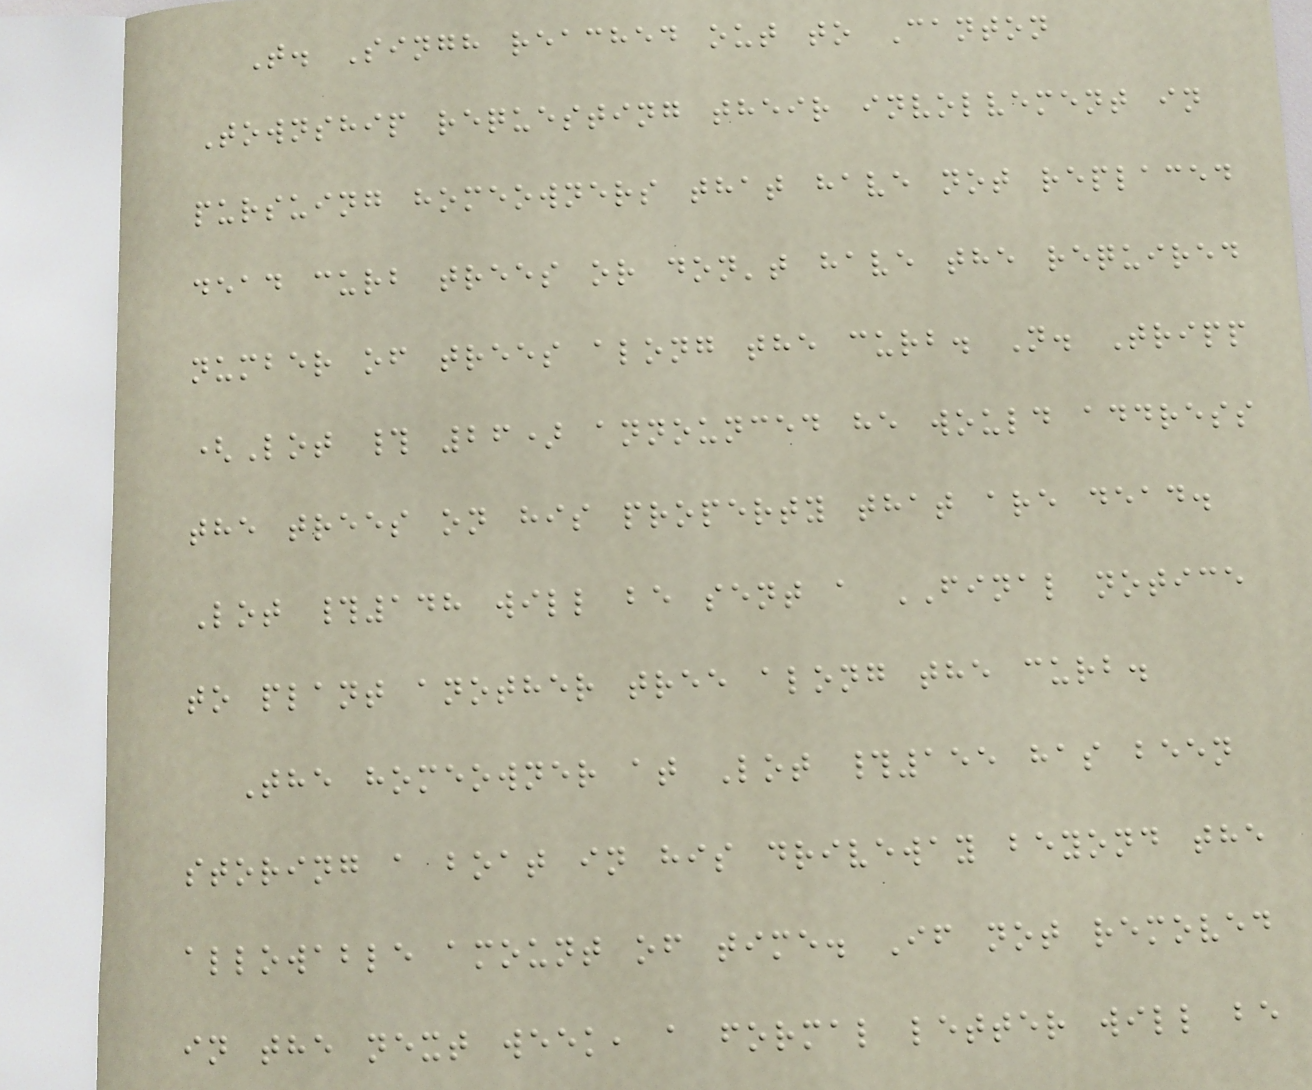T. Singh reached out to Canton
Township requesting their involvement in
pursuing homeowners that have not replaced
dead curb trees or don't have the required
number of trees along the curb. N. Tripp
(Lot # 26) announced he would address
the trees on his property that are dead.
Lot #148 will be sent a FINAL notice
to plant another tree along the curb.
The homeowner at Lot #155 has been
storing a boat in his driveway beyond the
allowable amount of time. If not removed
in the next week, a formal letter will be
